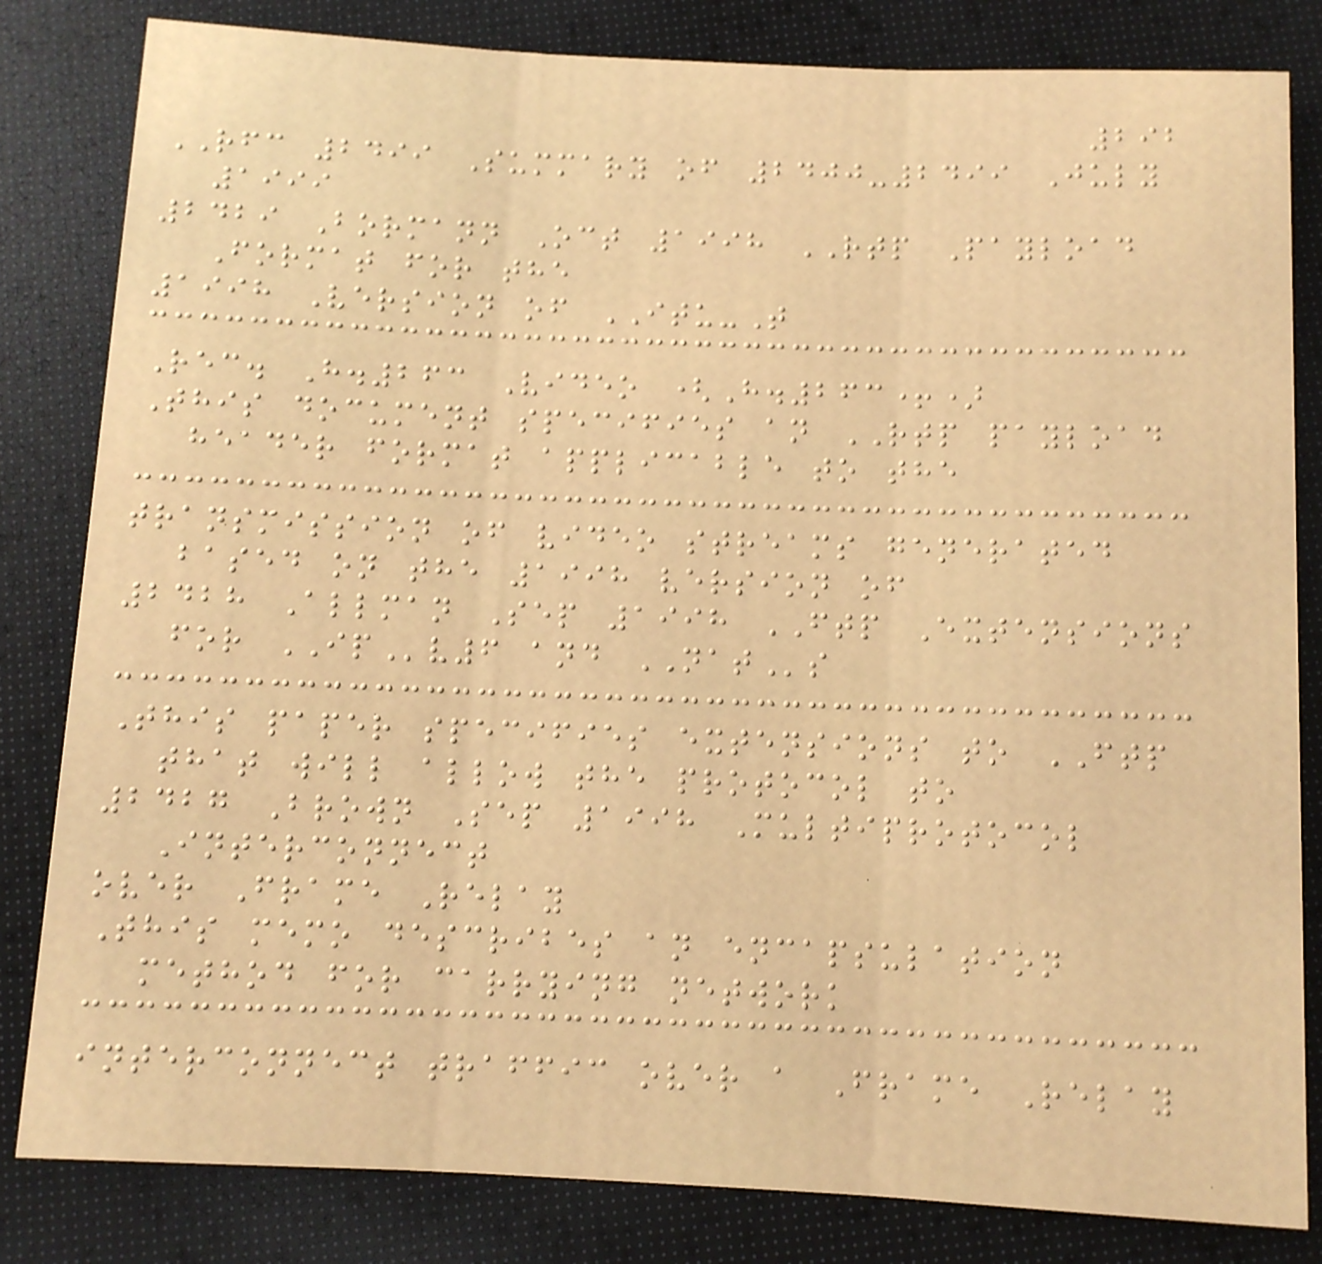292
RFC 2499 Summary of 2400-2499 July
1999
2429 Bormann Oct 1998 RTP Payload
Format for the
1998 Version of ITU-T
Rec. H.263 Video (H.263+)
This document specifies an RTP payload
header format applicable to the
transmission of video streams generated
based on the 1998 version of
2428 Allman Sep 1998 FTP Extensions
for IPv6 and NATs
This paper specifies extensions to FTP
that will allow the protocol to
2427 Brown Sep 1998 Multiprotocol
Interconnect
over Frame Relay
This memo describes an encapsulation
method for carrying network
interconnect traffic over a Frame Relay
